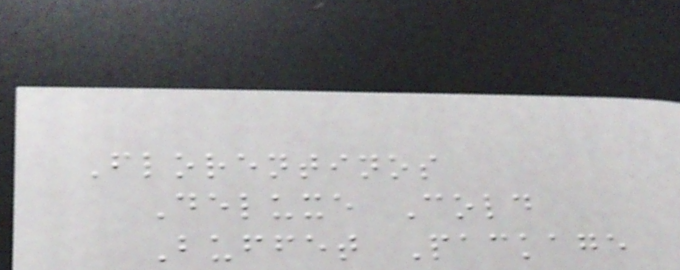Florentinos
Deluxe Cold
Buffet Package
